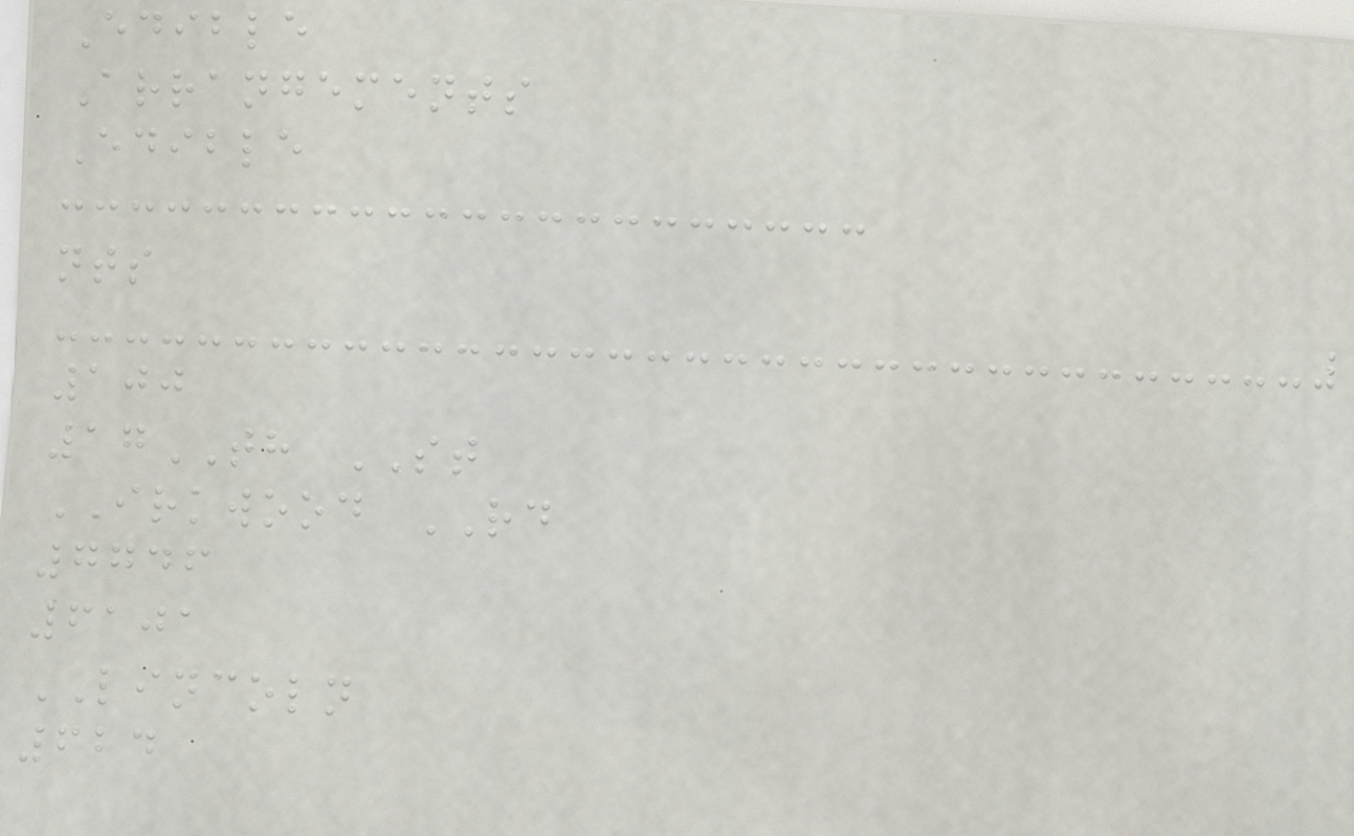Edible
Arrangements
Edible
nts
100
17TH ST
IRKWOOD RD
7746
6101
LINCOLN
624
